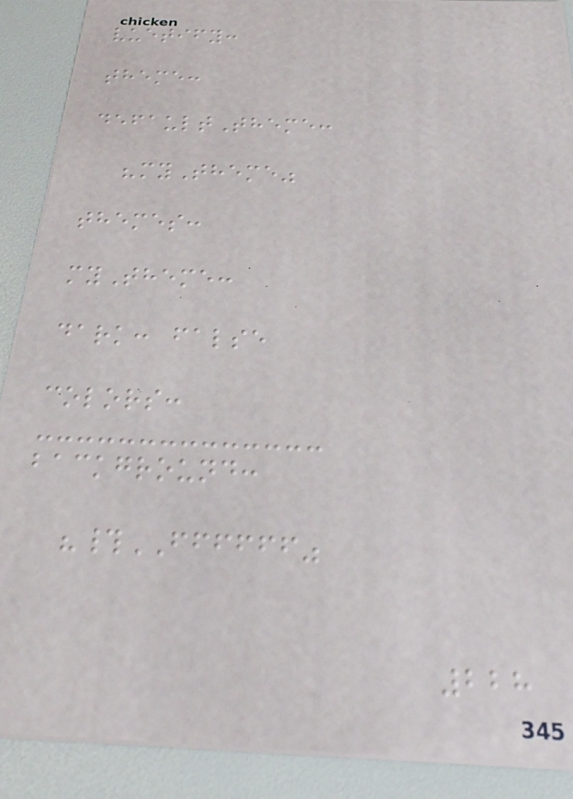vuetify:
theme:
defaultTheme:
"myTheme"
themes:
myTheme:
dark: false
colors:
background:
"#FFFFFF"
228
